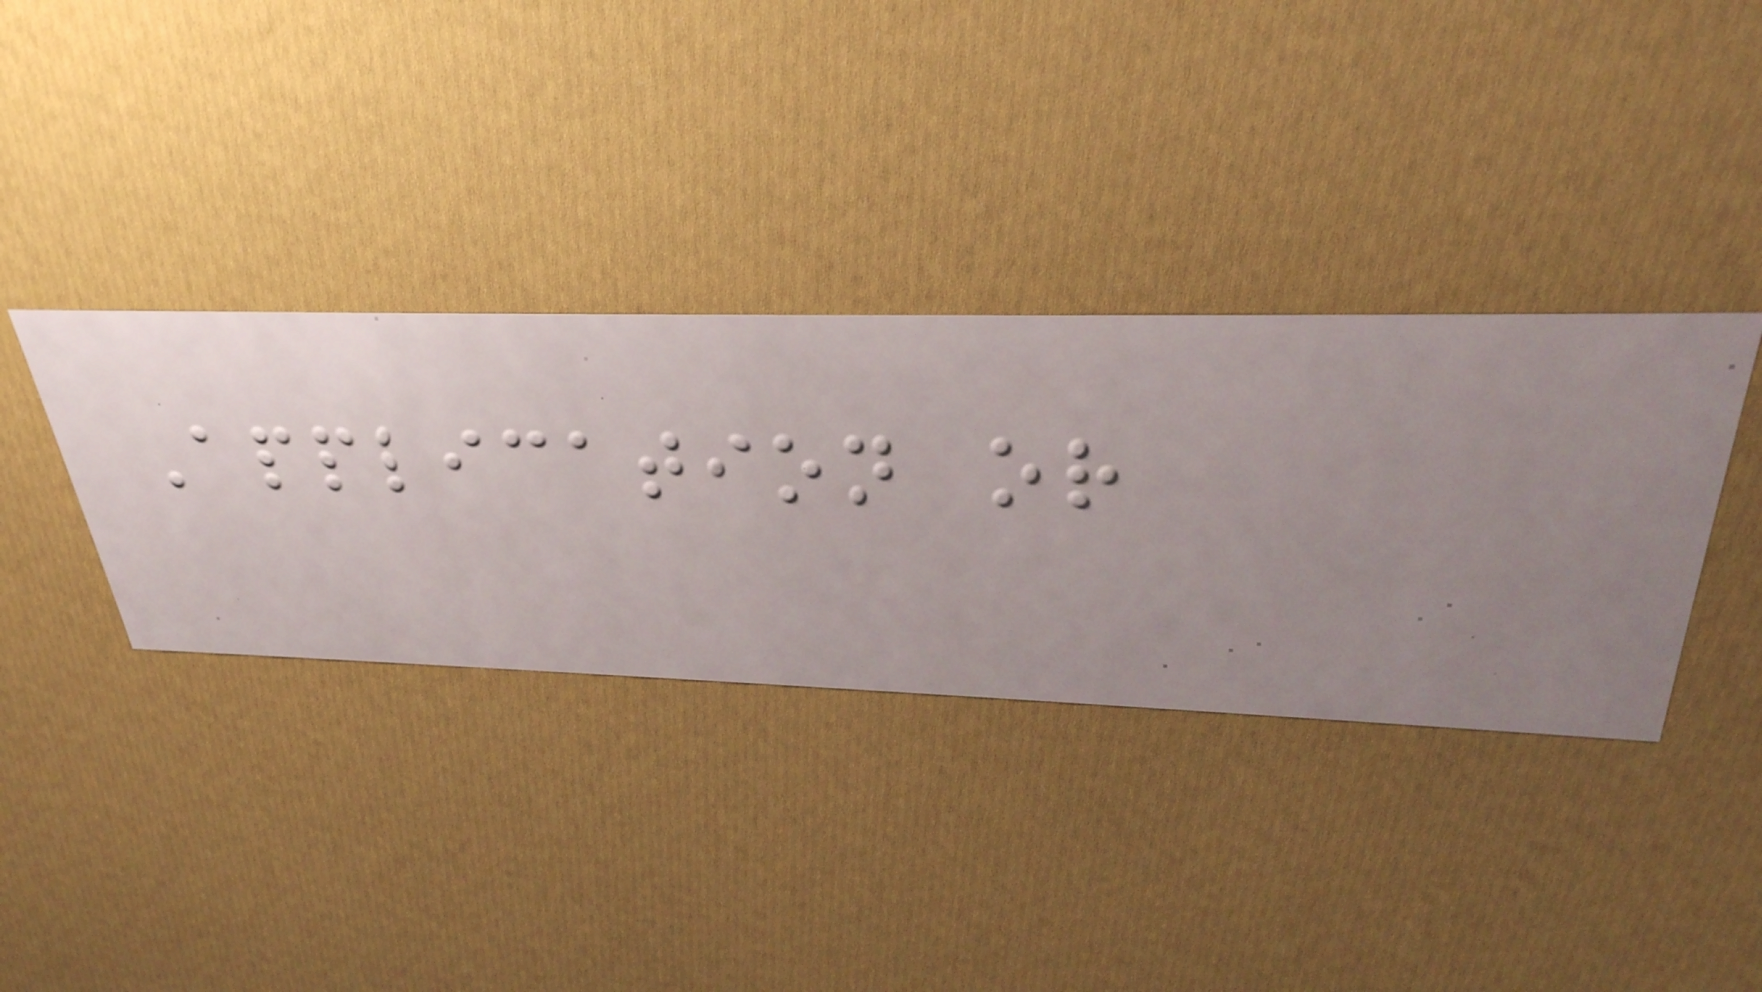Application or
